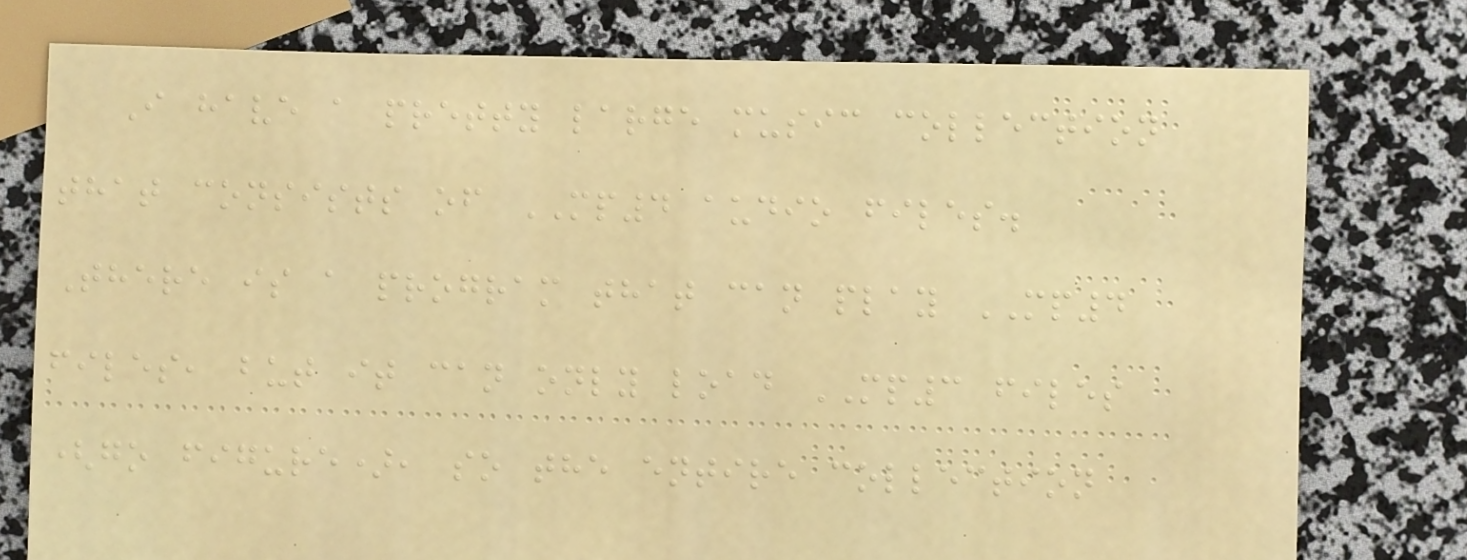I have a pretty large music collection
that consists of MP4 audio files.
There is a program that can play MP4
files, but it can only load MP3 files
(go figure), so the entire collection
